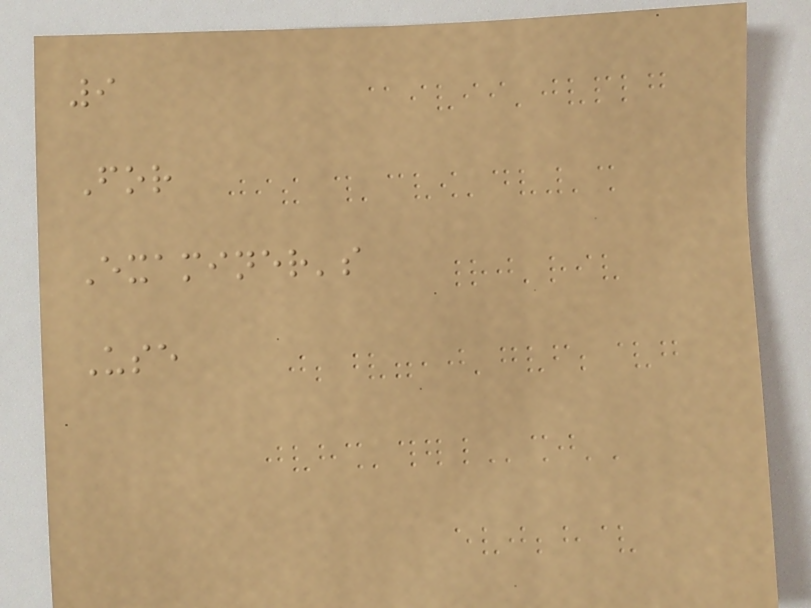9
For
Examiner's
Use
